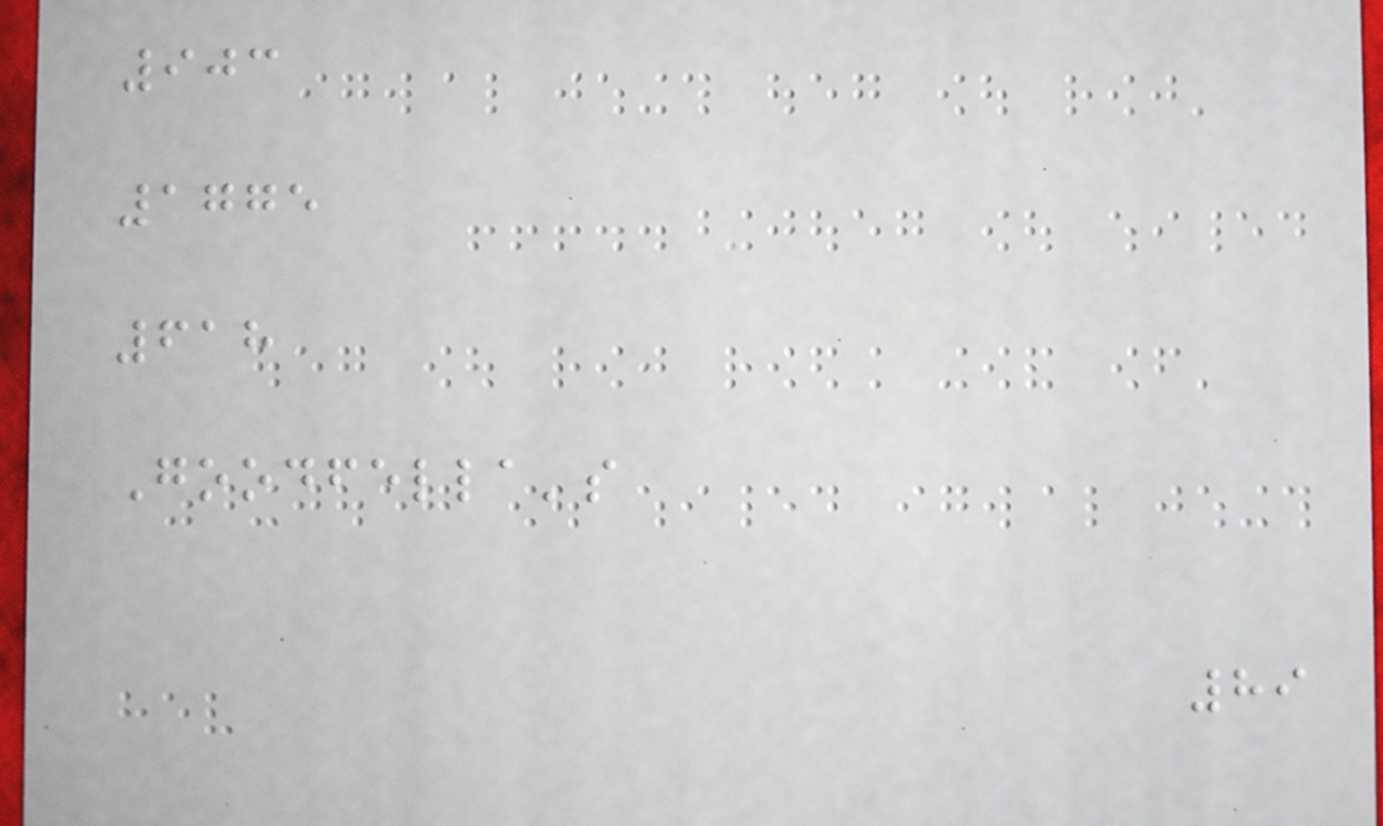903
1775
618
Goodfella's
89
